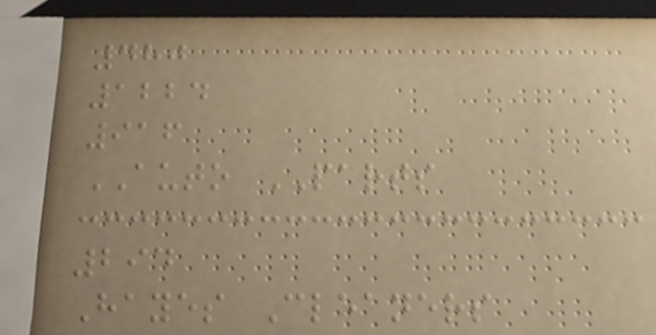480
1224
916
AUTO PARTS
294
Hayes Cleaners
